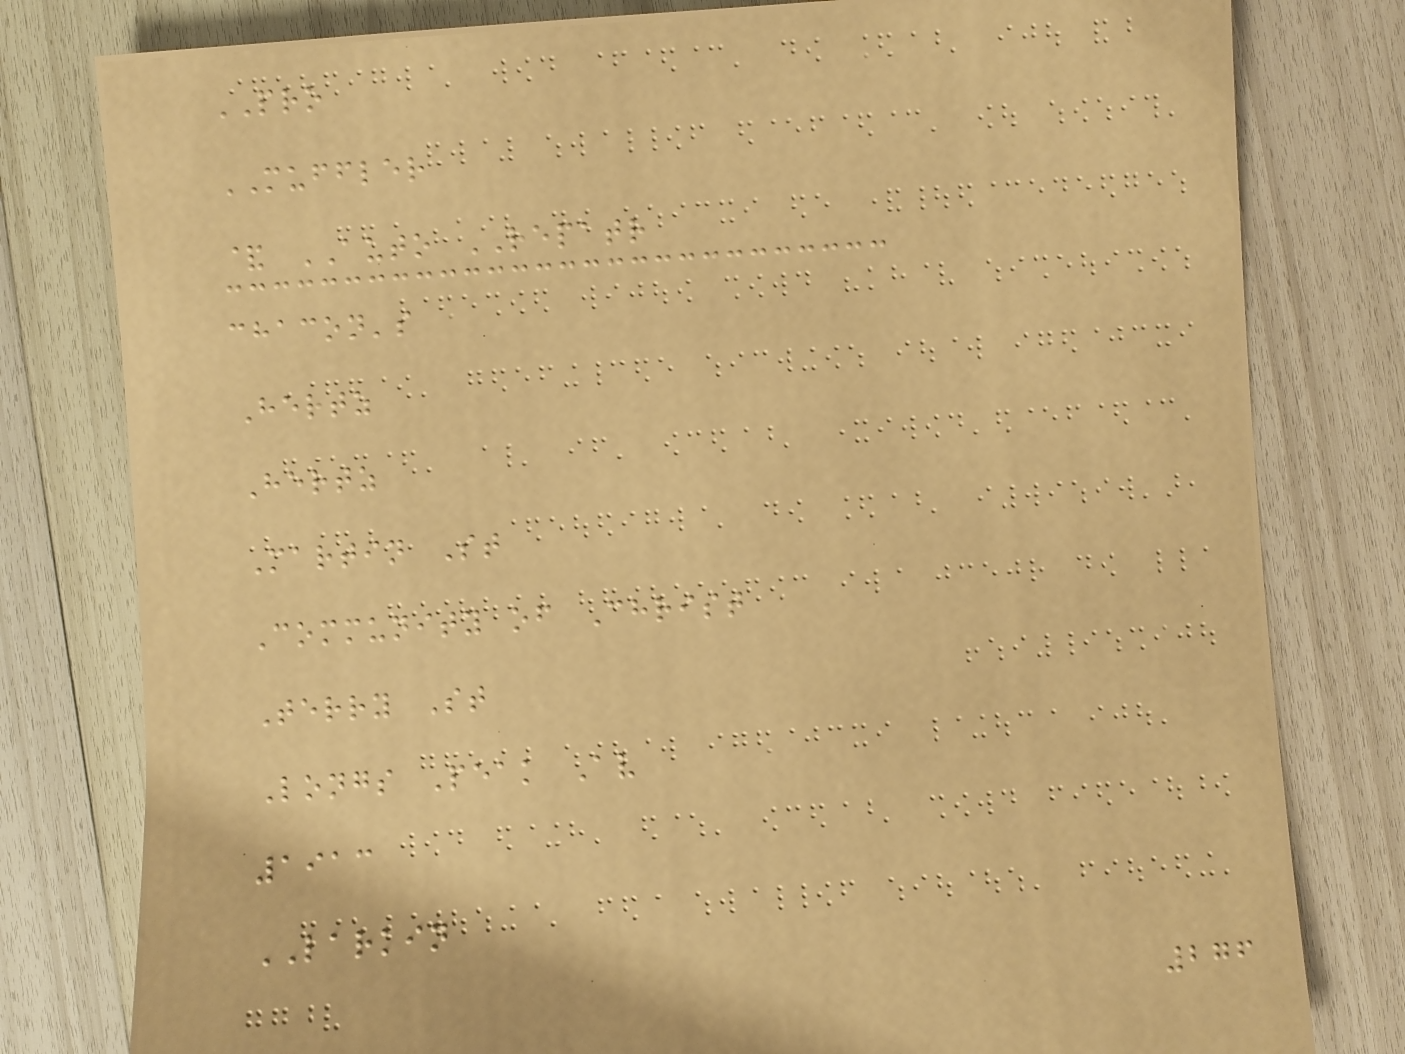PRO
MUFFLER
& AUTO REPATR
chacon's
Hertz
Hertz
Martin St
Community of Christ
Terry St
Longs Peak Av
1913
LARKIN
276
